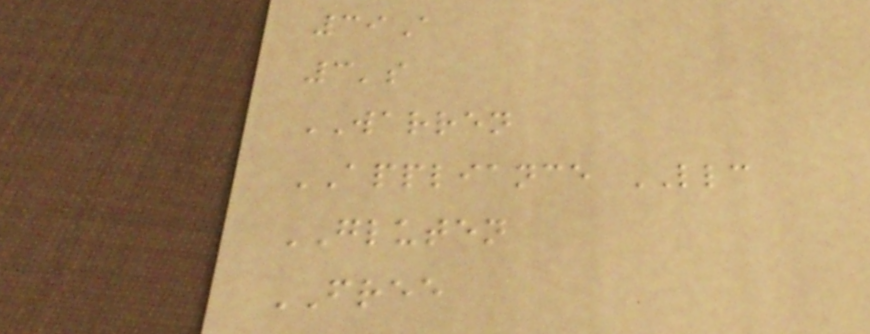39A
3's
WARREN
APPLIANCE LLC
GLUTEN
FREE
